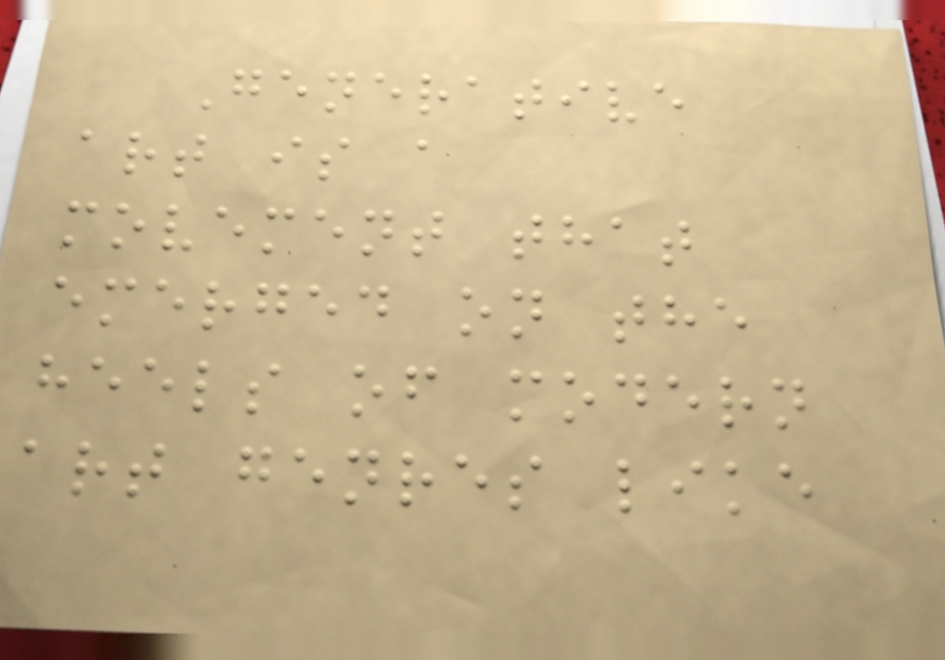Generative
art is a
movement that
emerged on the
heels of modern
art genres like
